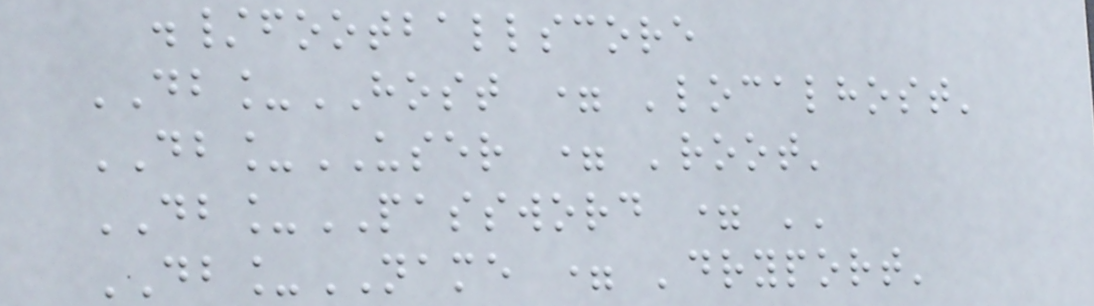./footballscore
DB_HOST = 'localhost'
DB_USER = 'root'
DB_PASSWORD = ''
DB_NAME = 'dryport'
